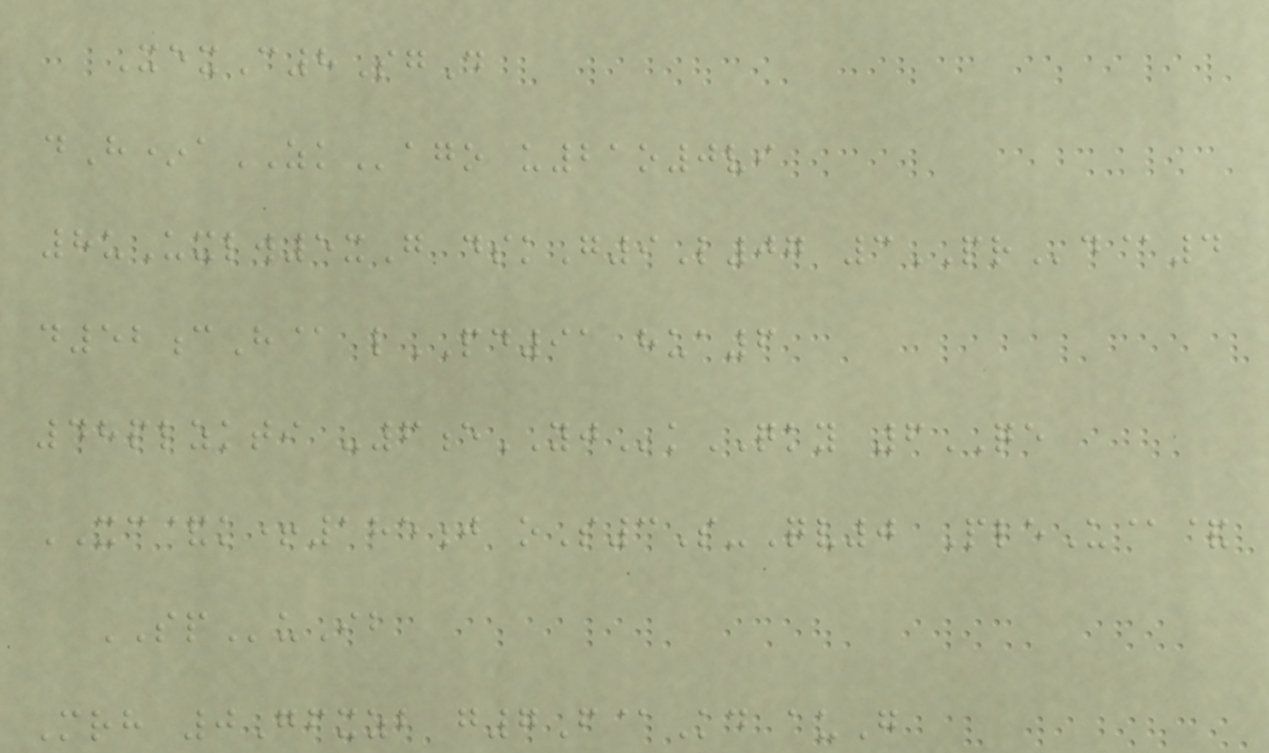XexC8SgD
dH*aZKago u21o0vi
8uUxlw5xG dskG9L07 3PRd@4
d52cH@ lPD91 hua6
48plzkti -6eYJkQKY 6QE
XC&k+185j oS3S-Qv0 PleU@&
SPuIb
Mrh 0Gfxzb g7F@Kd auG
